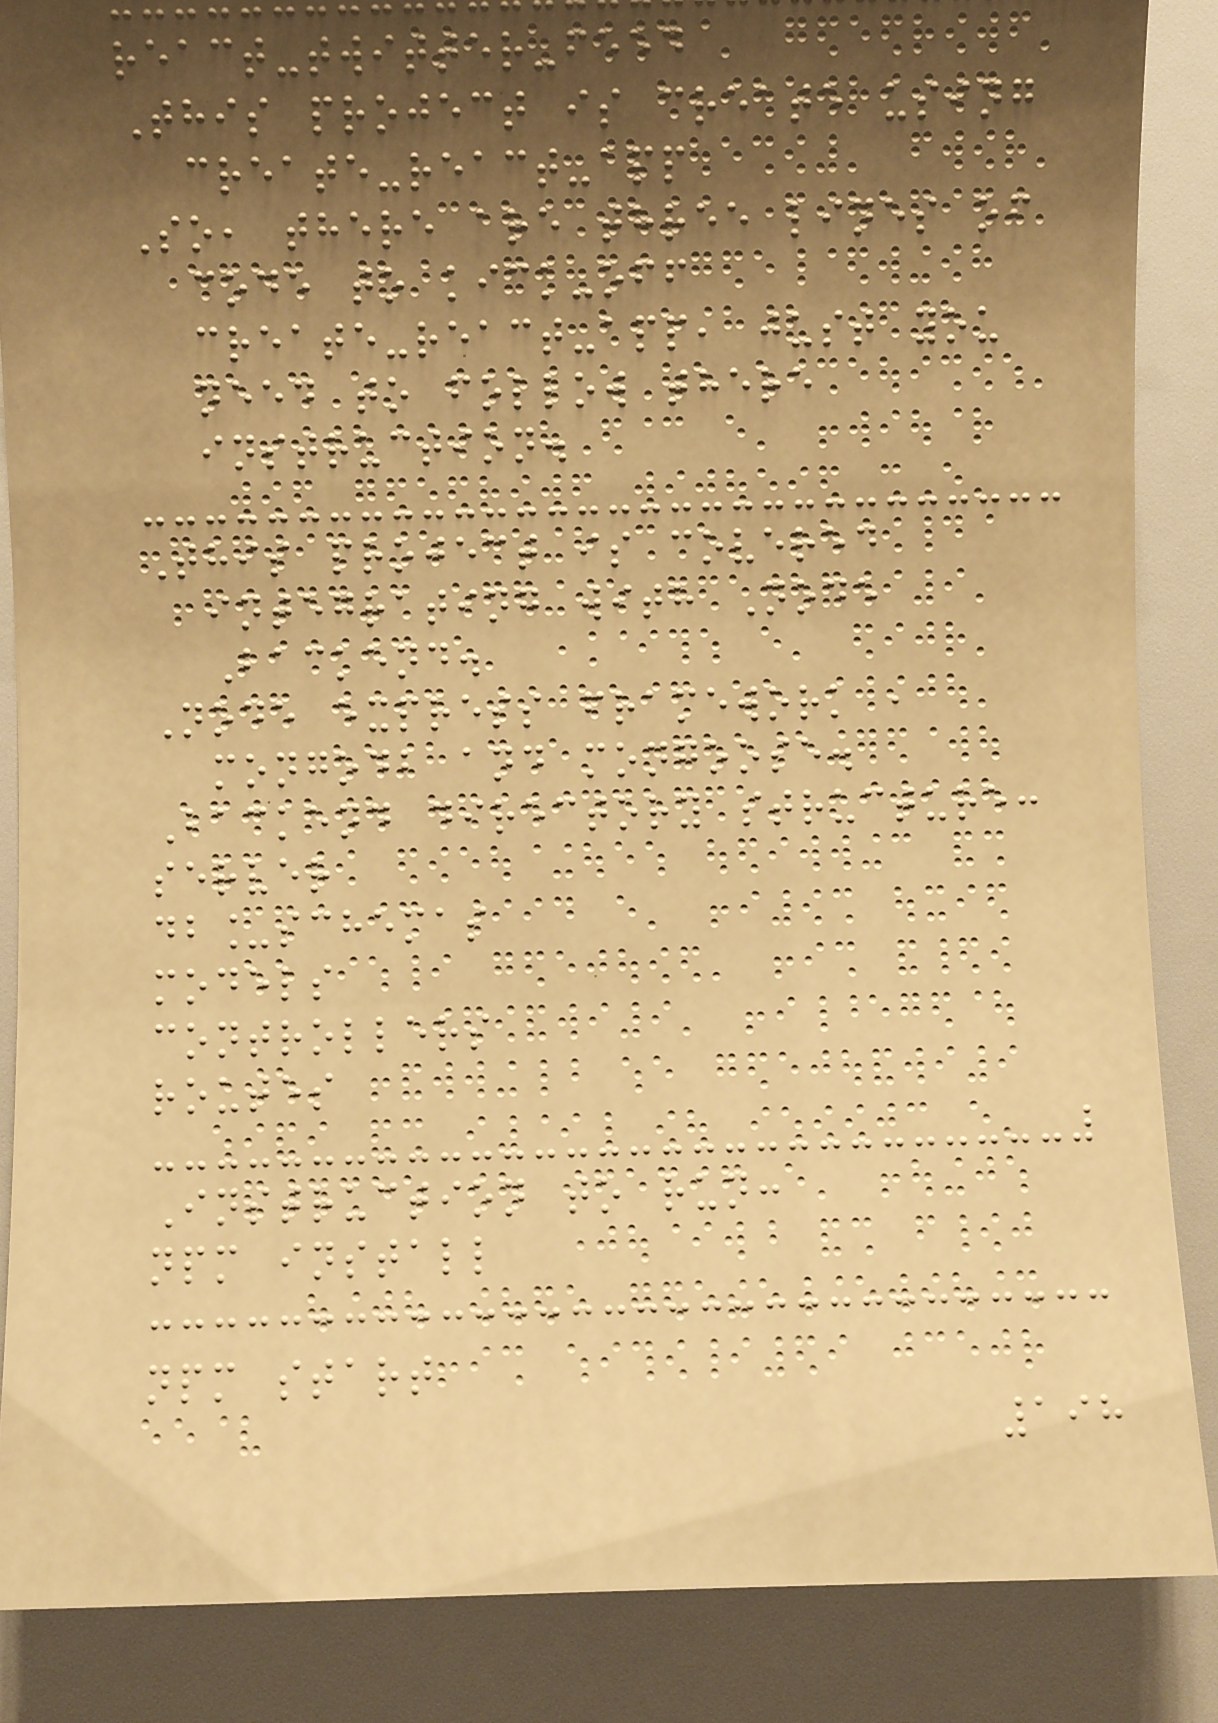react-twitter-feed
This project is create using
create-react-app
So, there are three lines of
code to kick-off
create-react-app, just you
need to follow there
instruction.
This project is covered
integrating with Node
Backend.
Node express framework ,
mongodb and mongoose.
Backend directory structure:
server
db_schemas
models
controllers
routes
Instruction to run:
npm install
npm start
198
